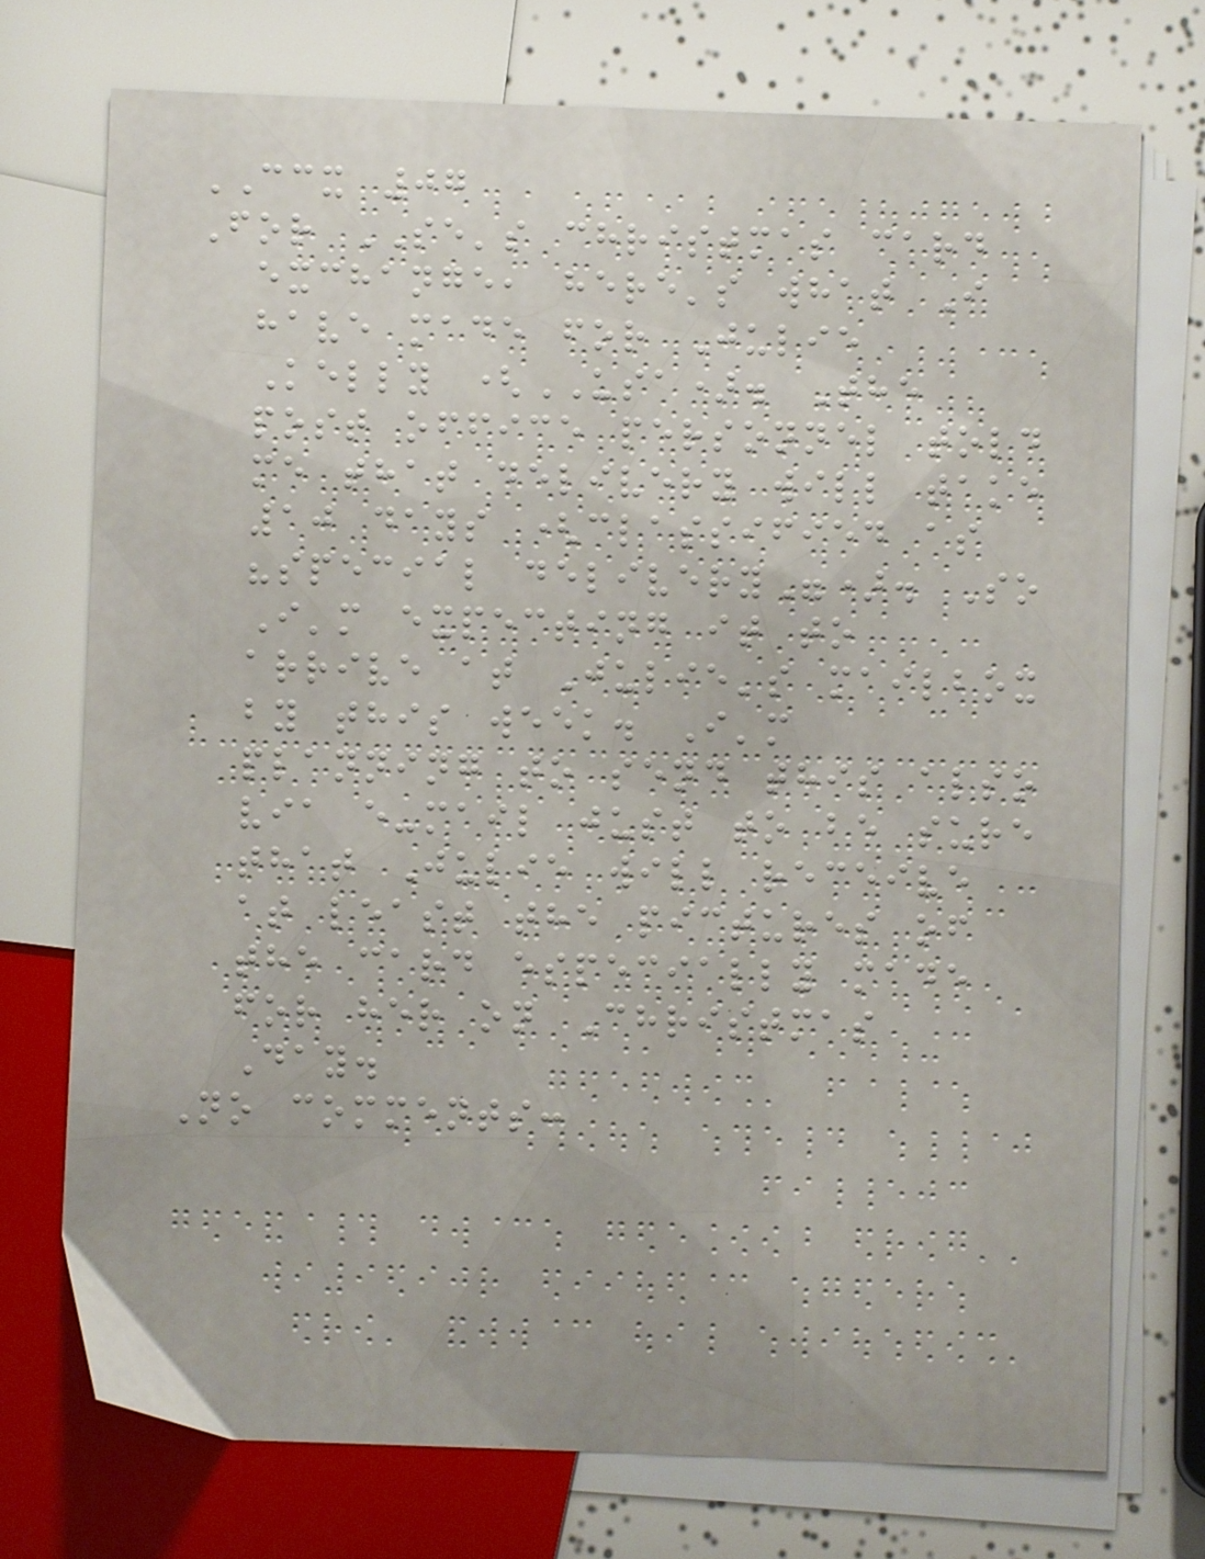CCX 07
For SE's christmas card
exchange, here's what I
have made for Julie
Kelly (USA). The
post office personnel told
me that delivery will take
10 days (classified as
"special delivery"). So
I'm expecting it to
arrive at Julie's mailbox
by this week. I'm
planning to send this also
via e-mail just to be sure
that Julie will receive
at least the pictures of
the card especially made
for her on Christmas
Day.
No comments:
